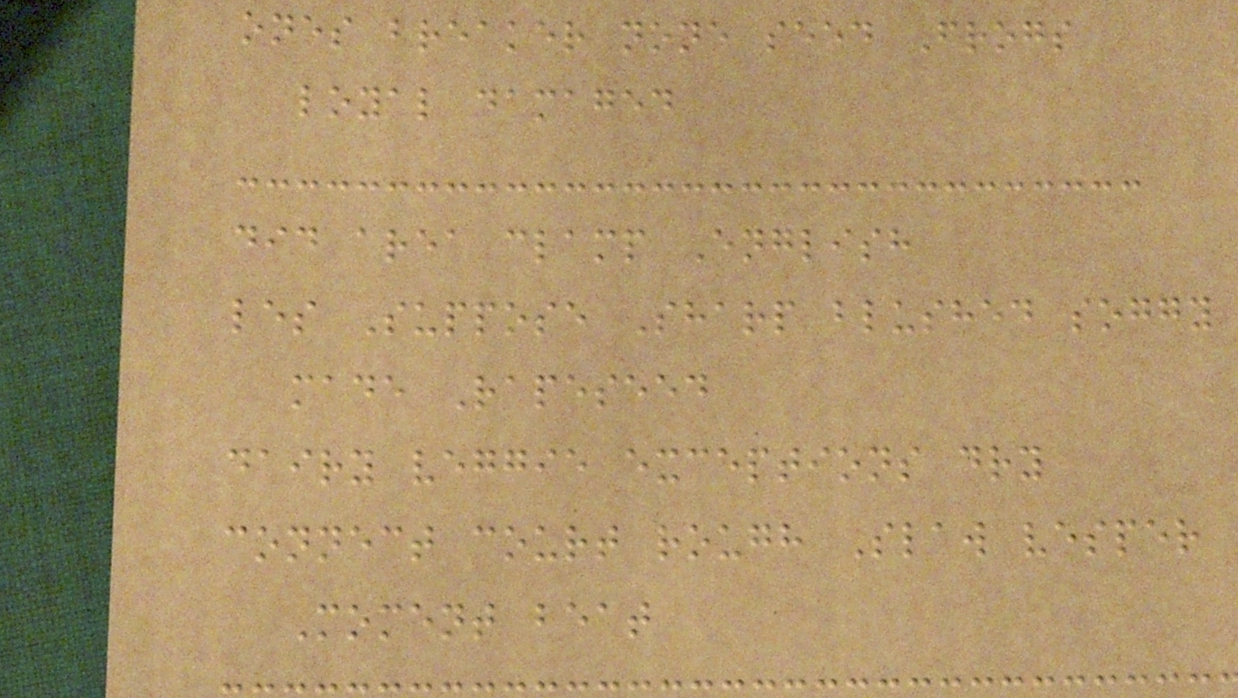ones breaker none seed Frogs
loyal damaged
did area clamp English
les Suppose Sharp blushed soggy
made Rapeseed
dairy veggie exceptions dry
connect court rough Slaw vesper
Moment beat
